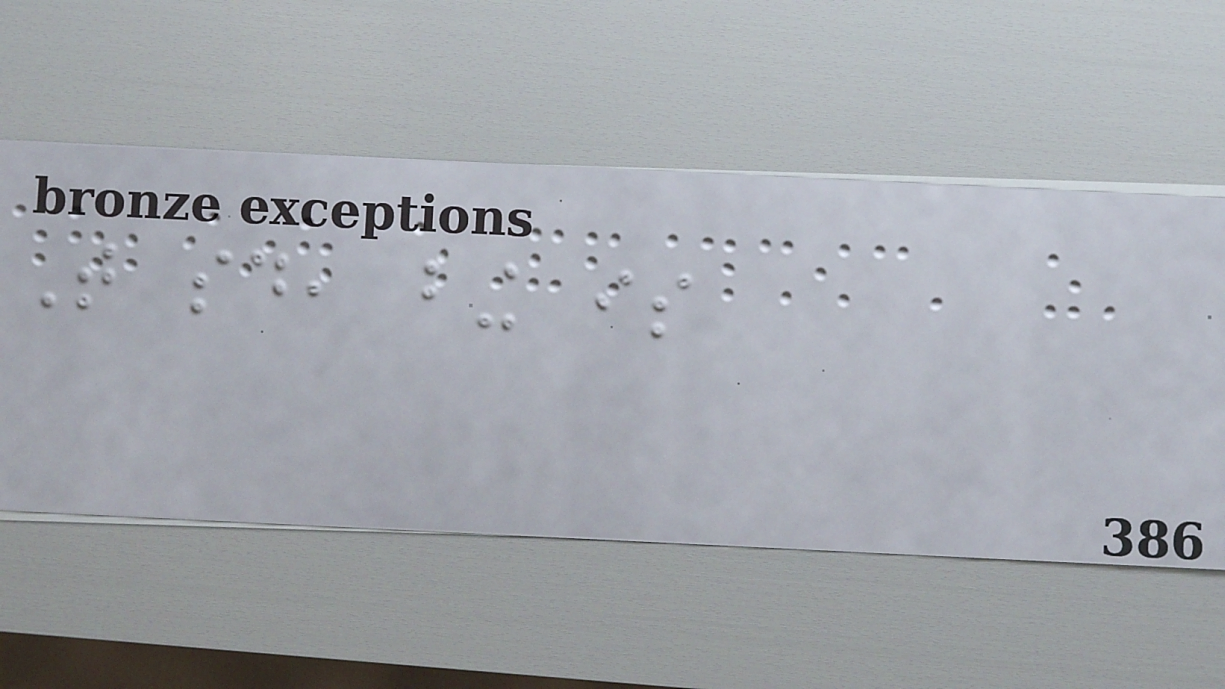That said, bing is
